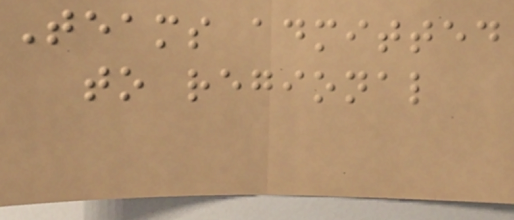Teams admitted
to regional
